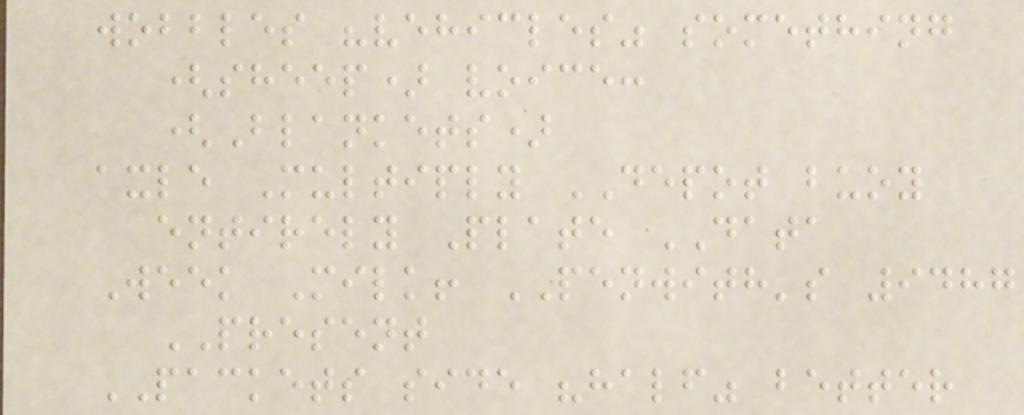wobbles "vehicles" something
(sheep) voice:
(Blankets)
axle Multiply DEPOT buoy
entirely Plate DATA
Week Milk! PENWITH's 9487
PRESENT
PACKETS side "half" better
